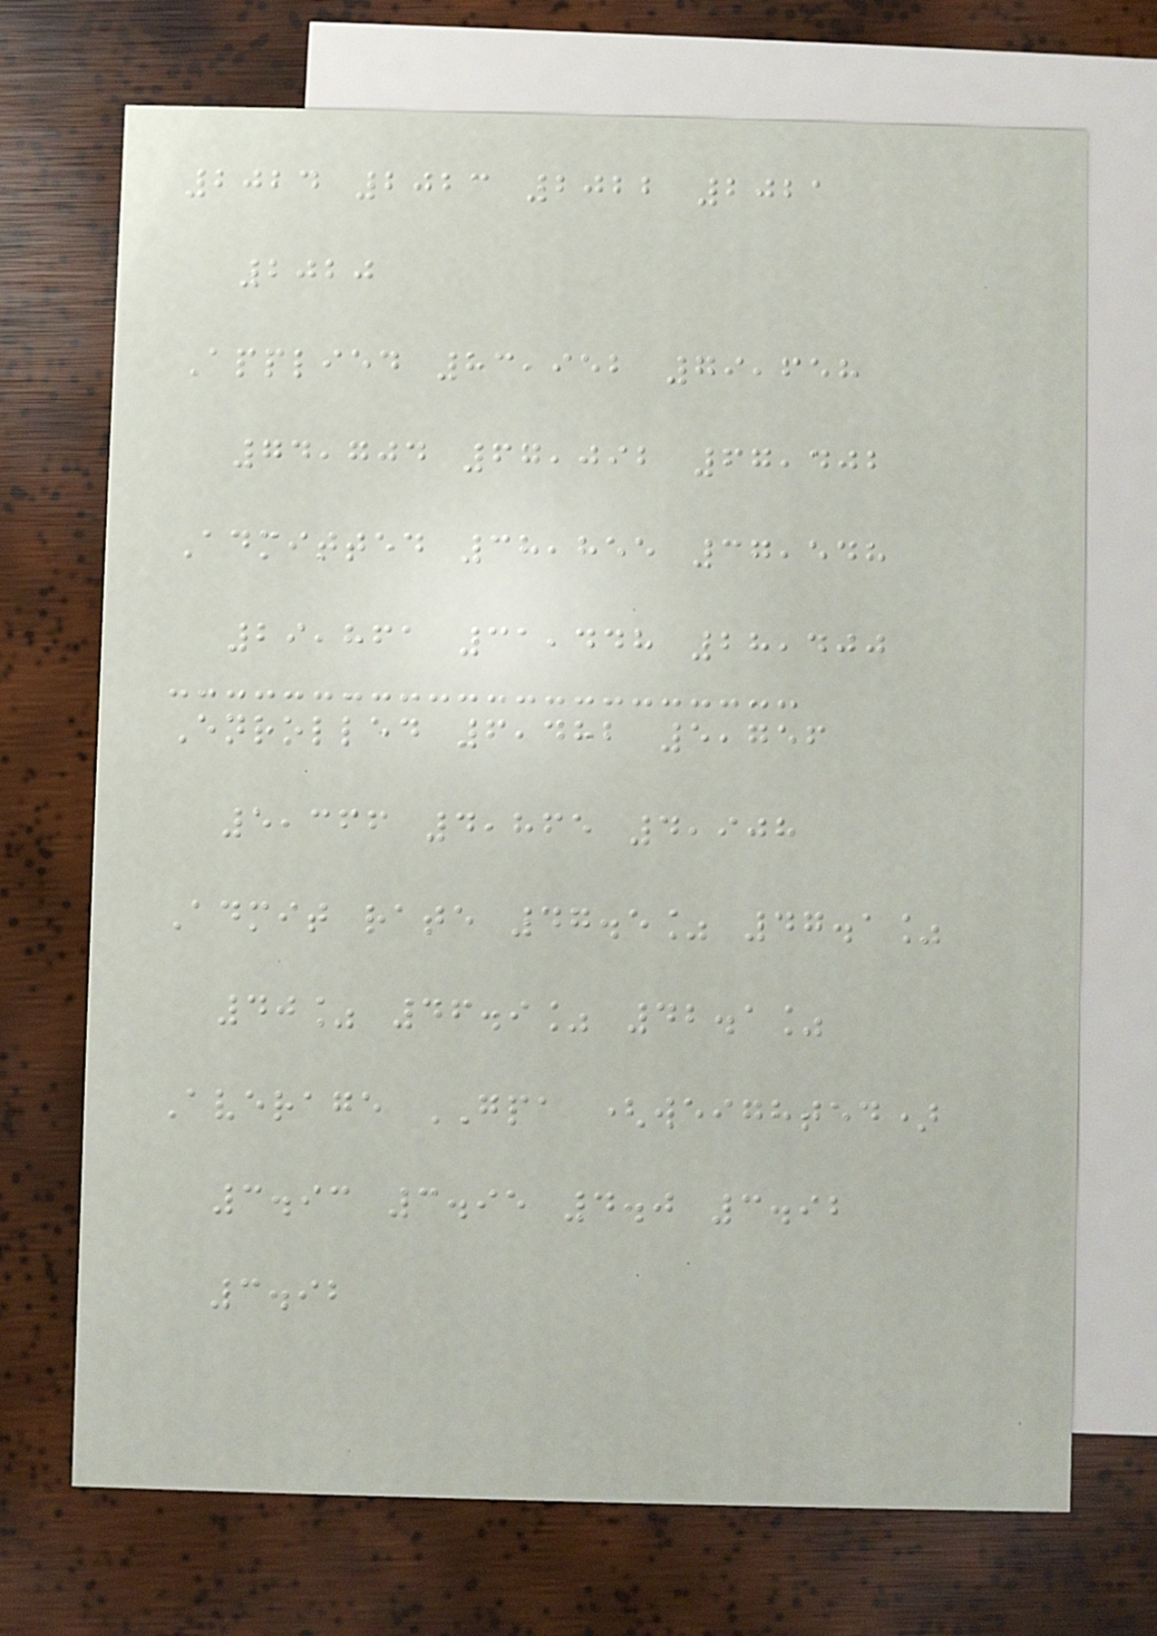2024 2023 2022 2021
2020
Applied 83,952 79,658
74,704 67,092 67,402
Admitted 38,855 37,548
29,861 31,448 28,400
Enrolled 6,482 5,756
5,366 4,865 4,908
Admit rate 47.5% 47.1%
40% 46.9% 42.1%
Average GPA (weighted)
3.93 3.95 4.0 3.92
3.92
